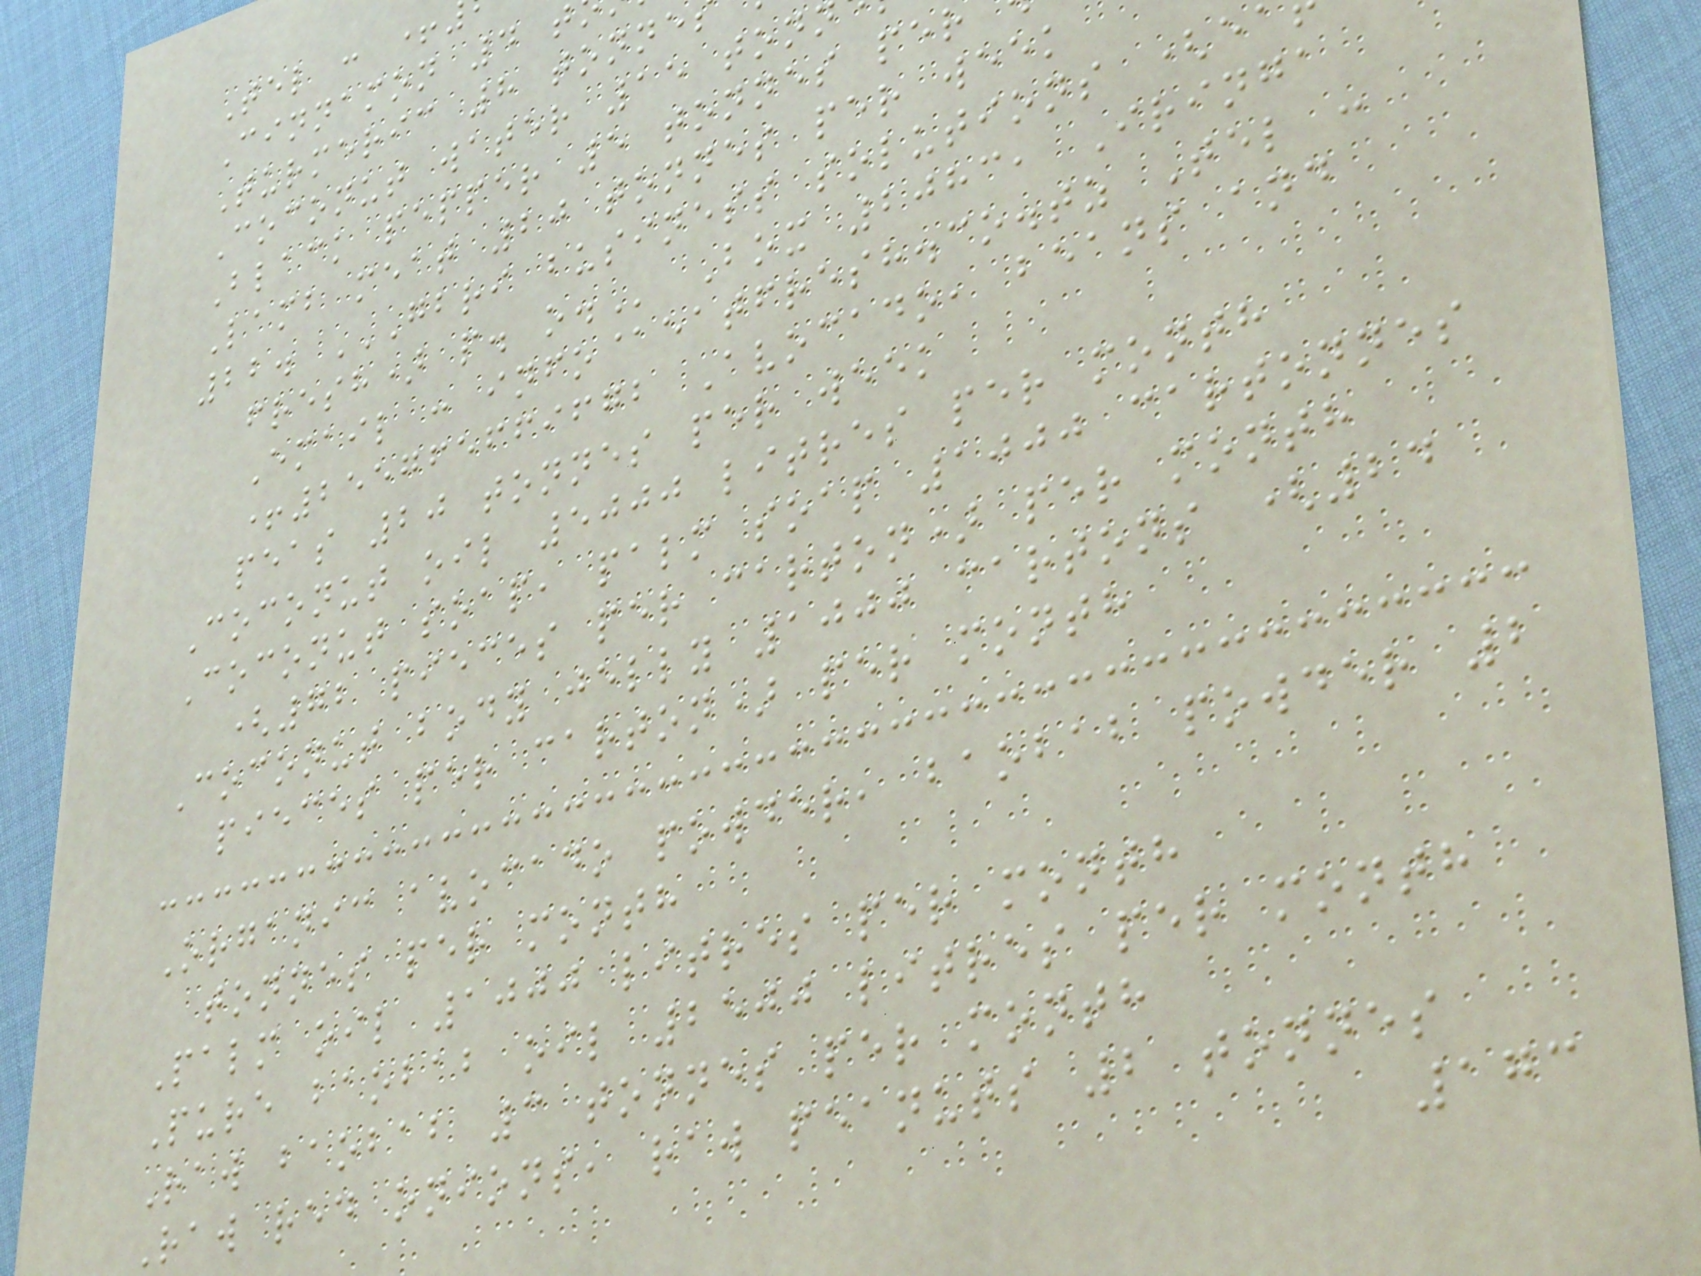Tel : +
Cinnamon 4 t
Turmeric 8 tonne
Coconut water 15 ton
Black pepper 5 tonnes per
Lamb meat 20 tonnes per week
fresh) p.
Email : info@eatfresh.co.tz Tel :
+255765669672 Avocado, beans and
peas 20 tonnes per week
Coconut oil 5000 litres per month
Coconut soap, palm soap 1000 cartonnes
(72 pieces per carton) per month
Coconut body jelly 1000 cartons (24
pieces per carton) per month
Organic avocado powder, baobab powder 2
tonnes per month
Palm oil 1000 litres per month
Pure baobab oil 2500 litres per month
Raw baobab 3 tonnes per month
Raw red onions, raw peanuts 2 tonnes
173
